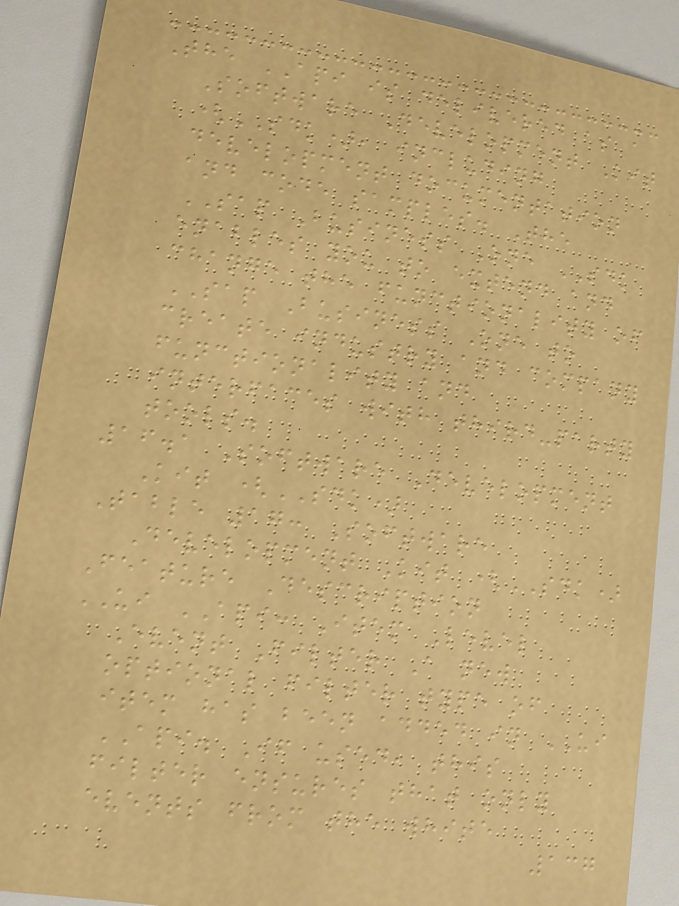The API is delivered as a
Software Development Kit
(SDK), including
development documentation
and code samples. The
SAP Business One SDK
enables you to extend and
change the functionality of
SAP Business One to
create industry and company
functionality and
interfaces with third-party
tools.
16.1 Software Development
Kit (SDK)
Table 17: Software
Development Kit (SDK)
Feature Description
UI API: Item Level
Event Filter A new
optional filter type of
item has been added in UI
API. If used, this
filter ensures that only
events from the white
137
